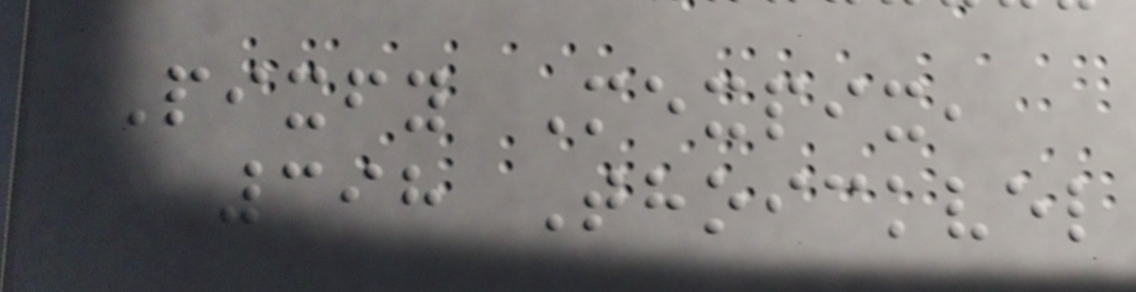Pixfy Mexpix,
398 Thoickvel
